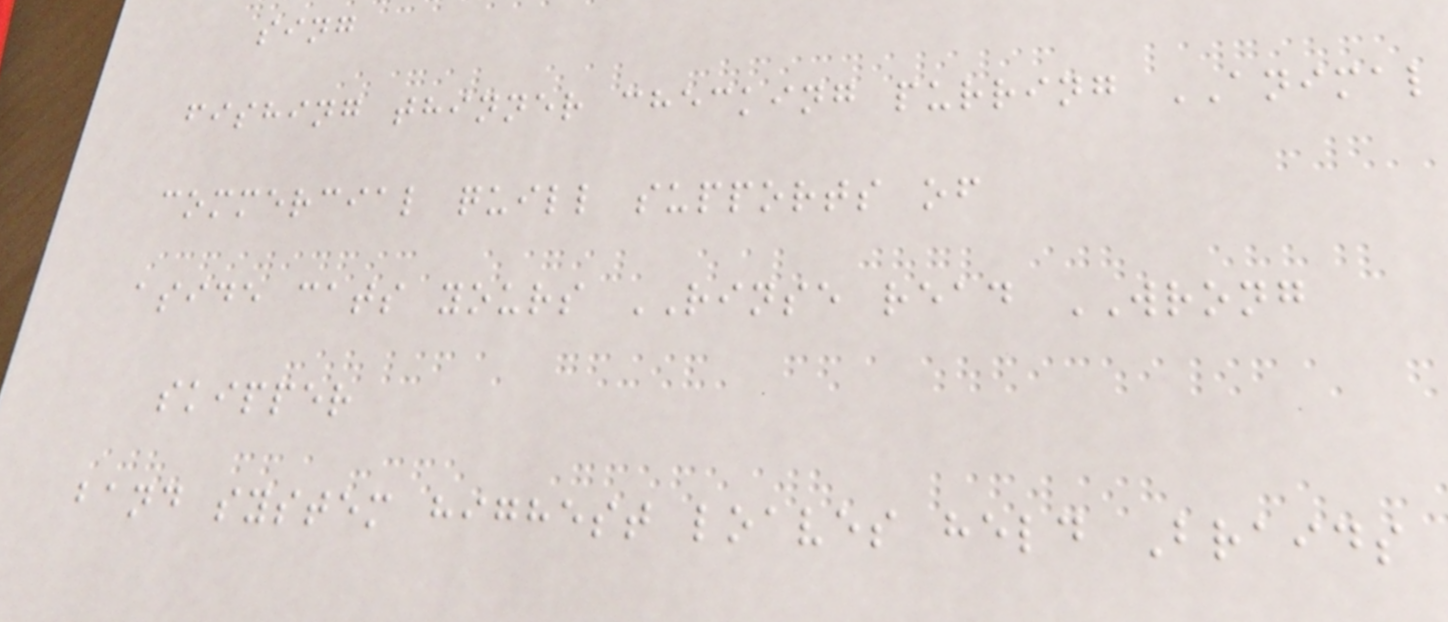sing
fishing thinner checking purring ANIMAL
commercial quill supports of
aside cats yours RINSE read WRONG
skipper
band system highest loaves held Braids
